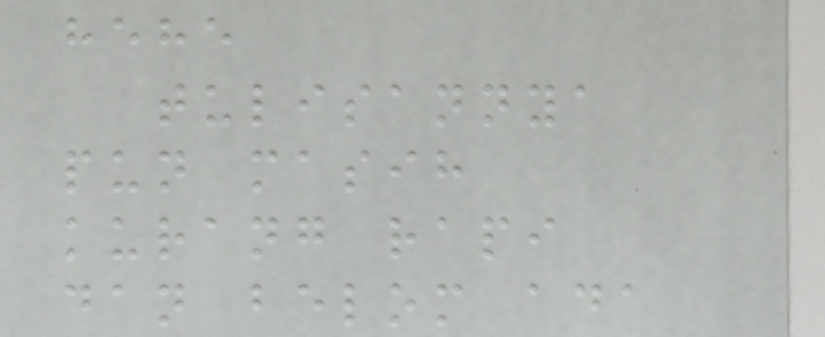hehe
tulisannya
pun masih
kurang rapi
dan belom ada
